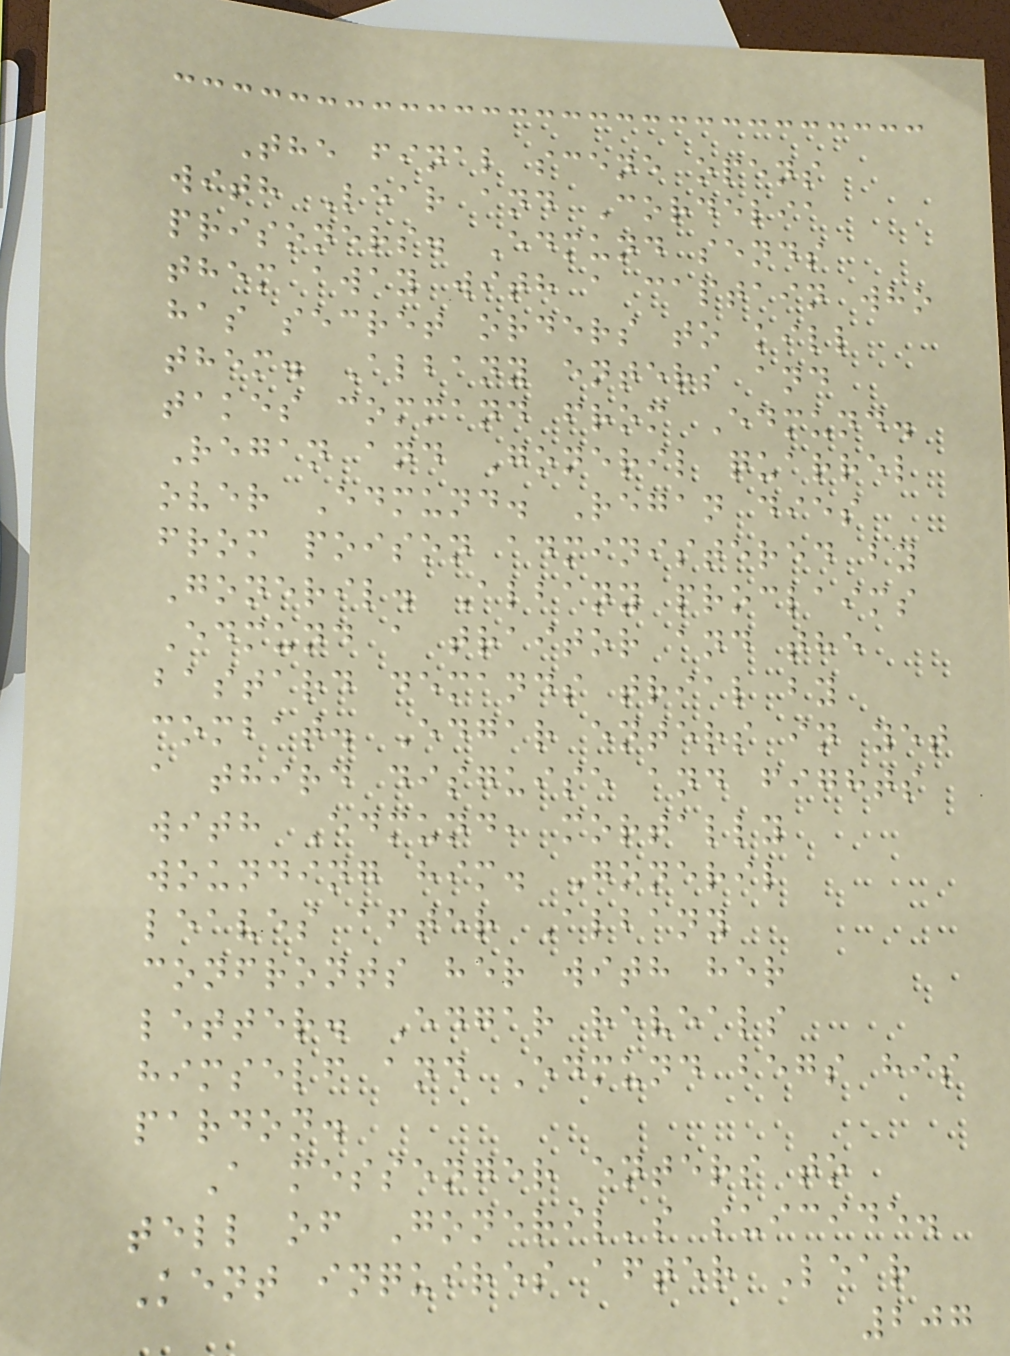The final scene opens
with Lear and Cordelia
prisoners. Edmund sends
them away with a captain who
has secret orders to kill
them. Albany enters and
takes command from Edmund.
Regan and Goneril quarrel
over Edmund. Regan dies
from poison administered by
Goneril. Albany proclaims
Edmund a traitor and the
bastard demands trial by
combat. Edgar enters in yet
a third disguise and fights
with Edmund, mortally
wounding him. Goneril
leaves after Albany
confronts her with her
letter. Edgar reveals
himself and Edmund begs his
pardon.
A messenger enters to
tell of Goneril's suicide.
Kent inquires after Lear
207
